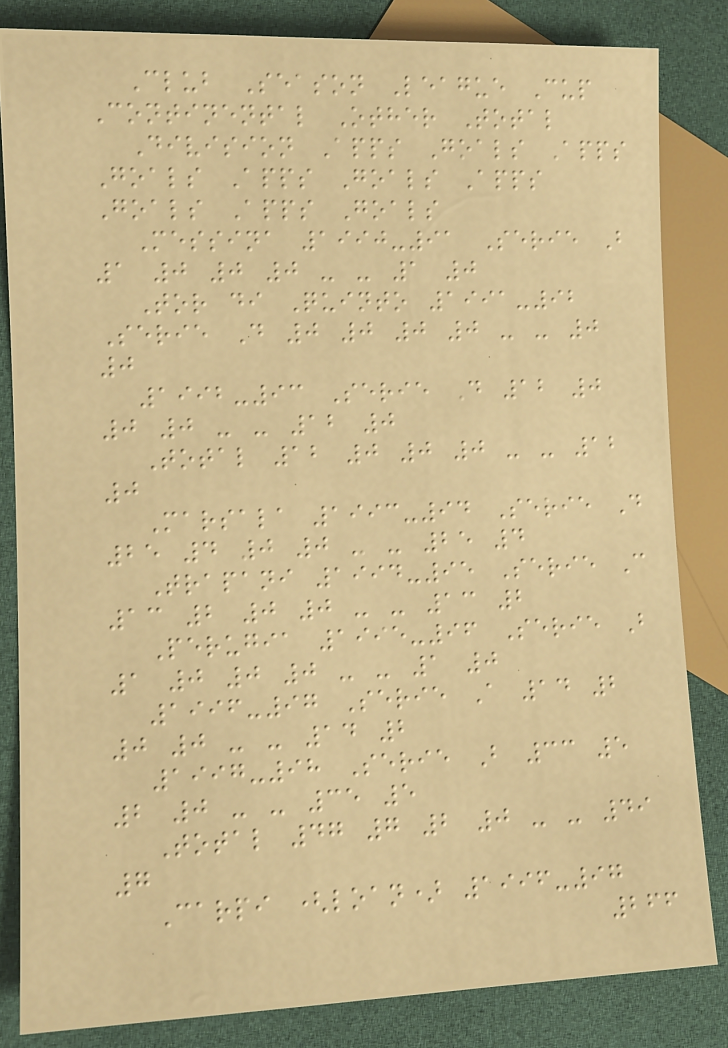Club Season League Cup
Continental Other Total
Division Apps Goals Apps
Goals Apps Goals Apps
Goals Apps Goals
Messina 1990-91 Serie B
1 0 0 0 - - 1 0
Tor di Quinto 1991-92
Serie D 0 0 0 0 - - 0
0
1992-93 Serie D 12 0
0 0 - - 12 0
Total 12 0 0 0 - - 12
0
Marsala 1993-94 Serie D
25 4 0 0 - - 25 4
Trapani 1994-95 Serie C
13 2 0 0 - - 13 2
Perugia 1995-96 Serie B
1 0 0 0 - - 1 0
1996-97 Serie A 14 2
0 0 - - 14 2
1997-98 Serie B 33 5
2 0 - - 35 5
Total 47 7 2 0 - - 49
7
Carpi (loan) 1996-97
266
